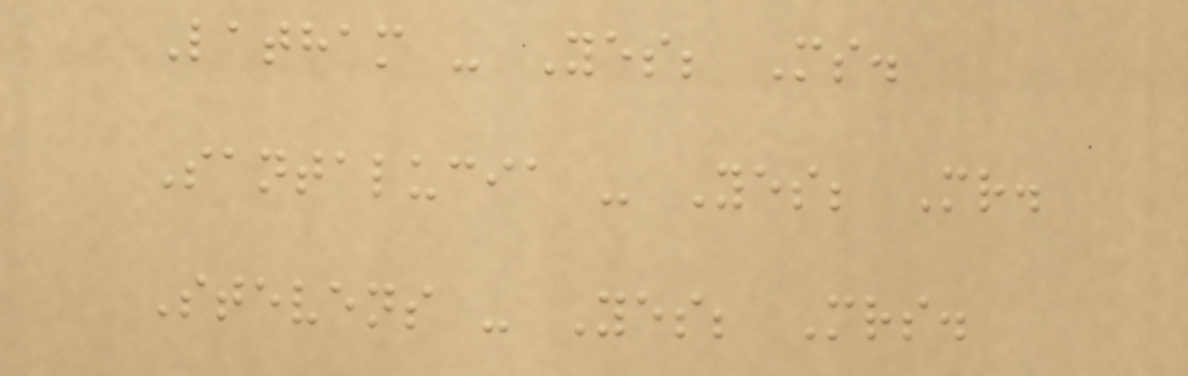Latham - Yes; Ms.
Santalucia - Yes; Mr.
Stevens - Yes; Mrs.
